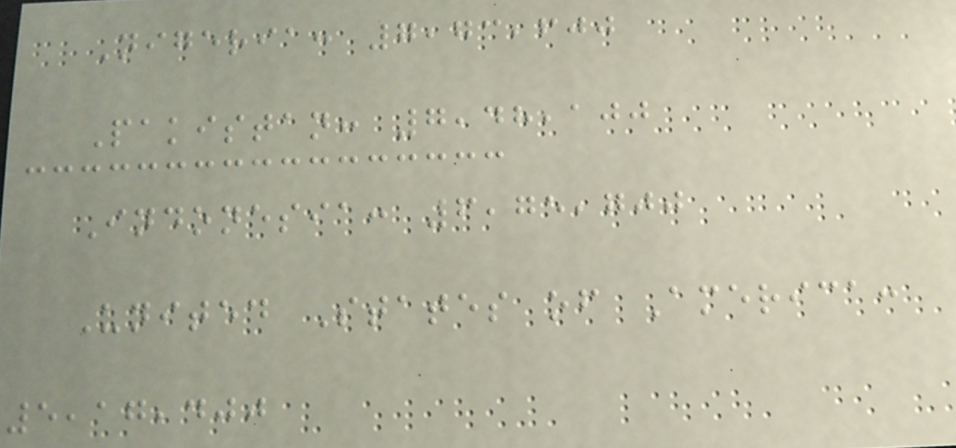Nigeria: 7,73,600
Pakistan: 7,48,100
Indonesia: 6,75,700
United States of America:
5,17,400
